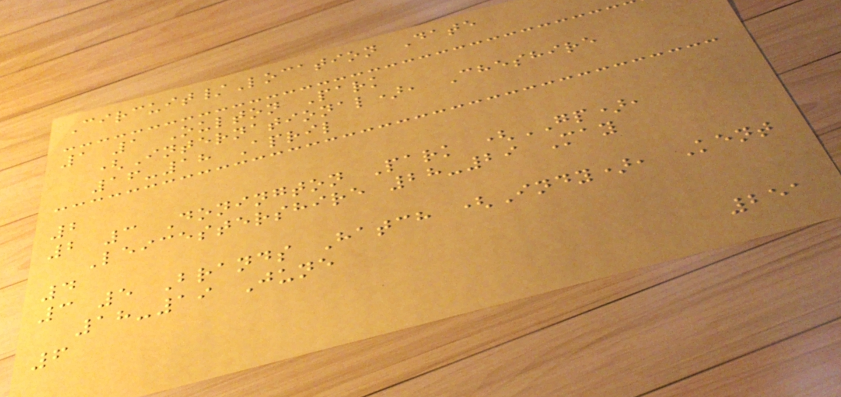Circuit/Location Date
1 1 Oulton Park
(International), Cheshire
16-18 April
2
2 3 Donington Park (GP),
Leicestershire 28-29 May
4
3 5 Brands Hatch (Indy), Kent
18-19 June
6
251
